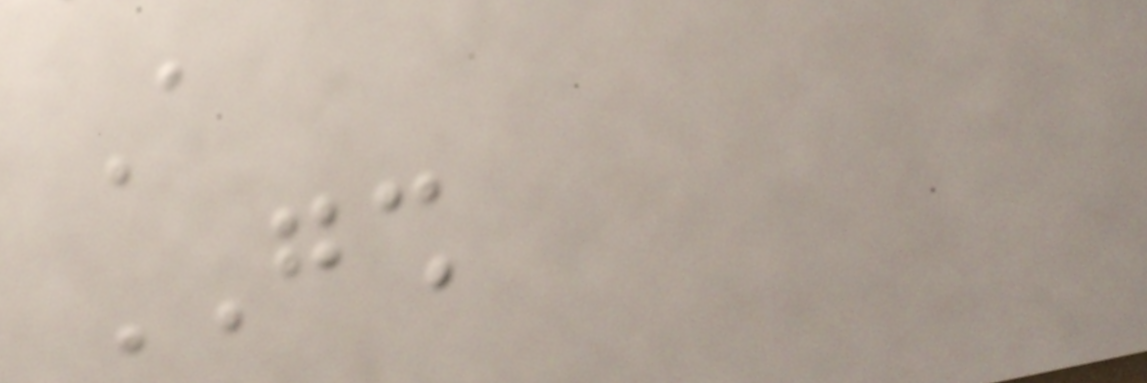A
GSH
